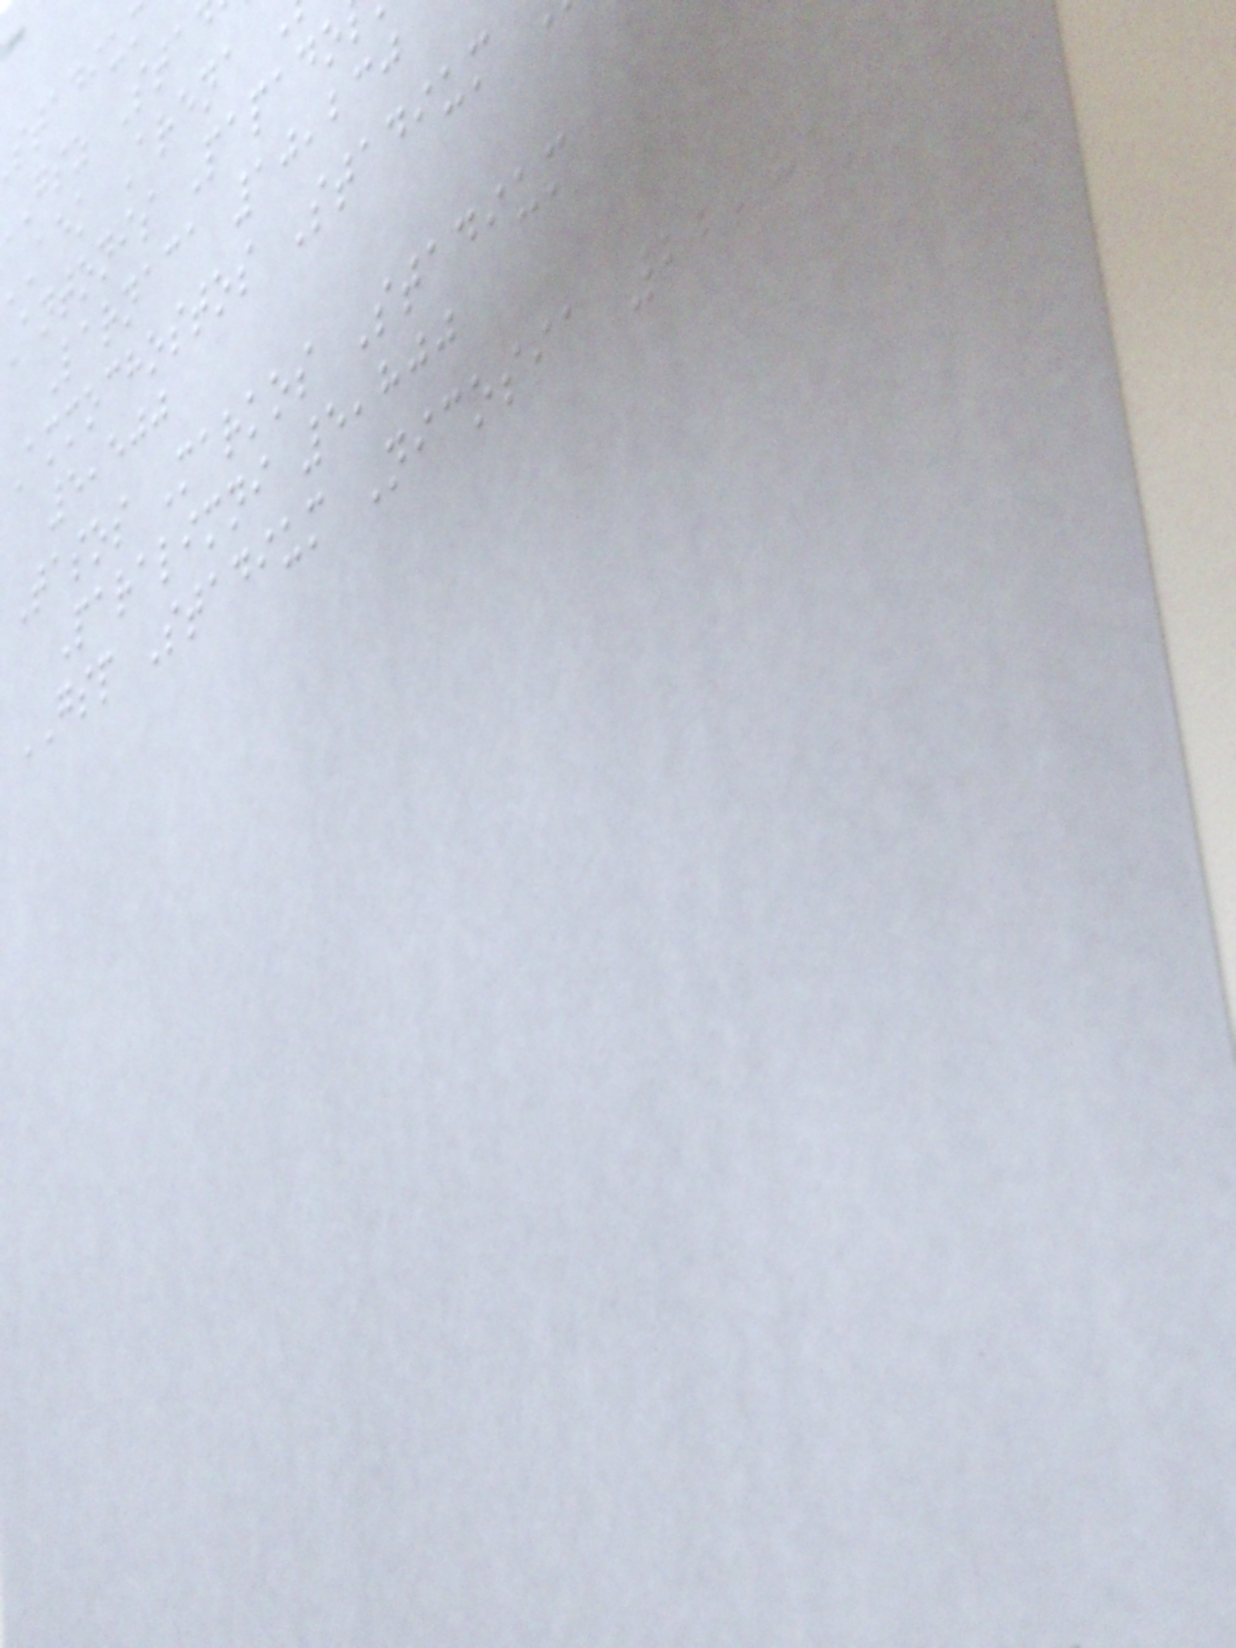gsz Sta
aek Arena
Antonis Papado
Larnaca 10,230
Ammochostos Stadium
5,500
Tasos Markos Stadium
Paralimni 5,800
GSP Stadium Nicosia 22,859
